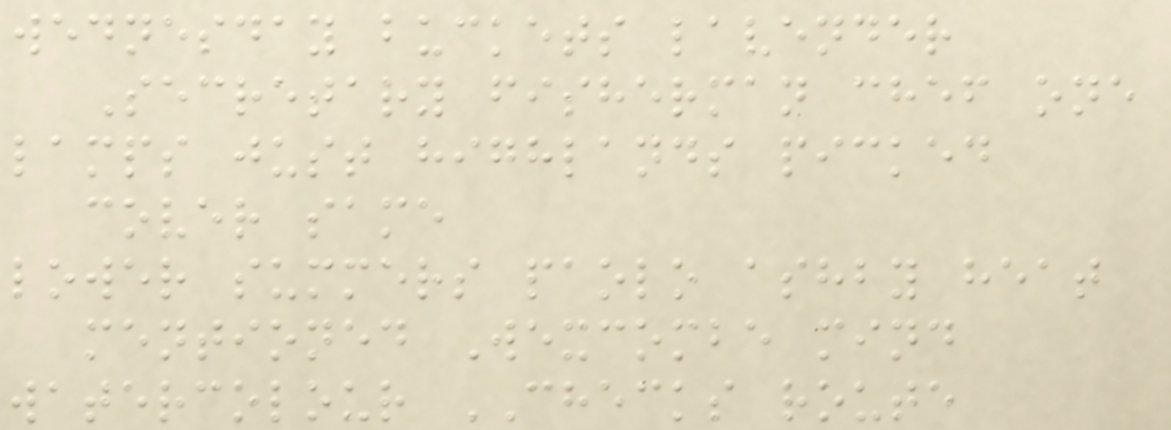wednesday buckets lavender
Secretary fisherman chef one
lamps just highlands picked
cover same
lower summers paolo ashby heat
mentioned Wexcombe mind
watercolour CHECKS route
